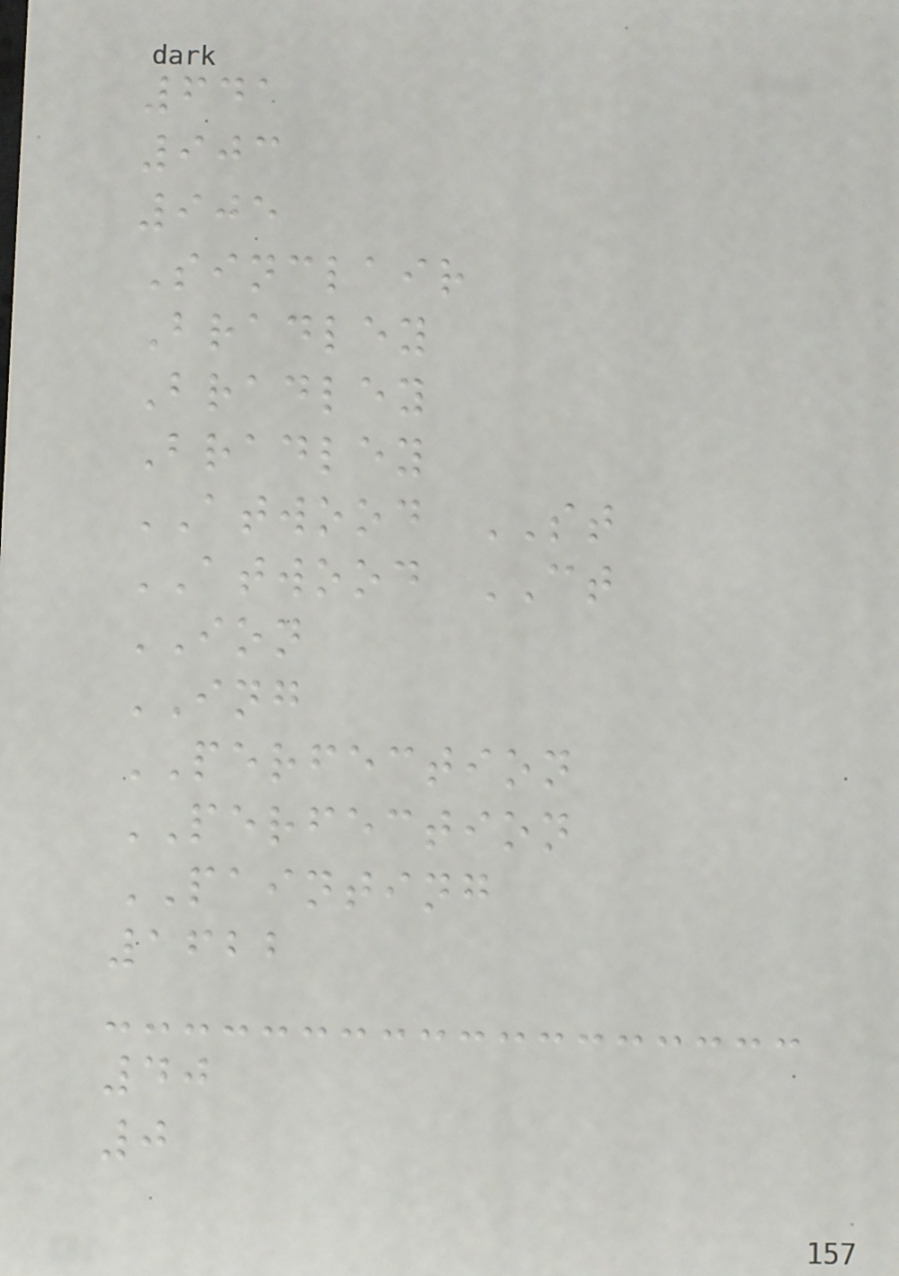641
903
905
Sinclair
Bradley
Bradley
Bradley
ATWOOD ST
ATWOOD CT
ION
ING
PERFECTION
PERFECTION
PAINTING
1622
40
0
